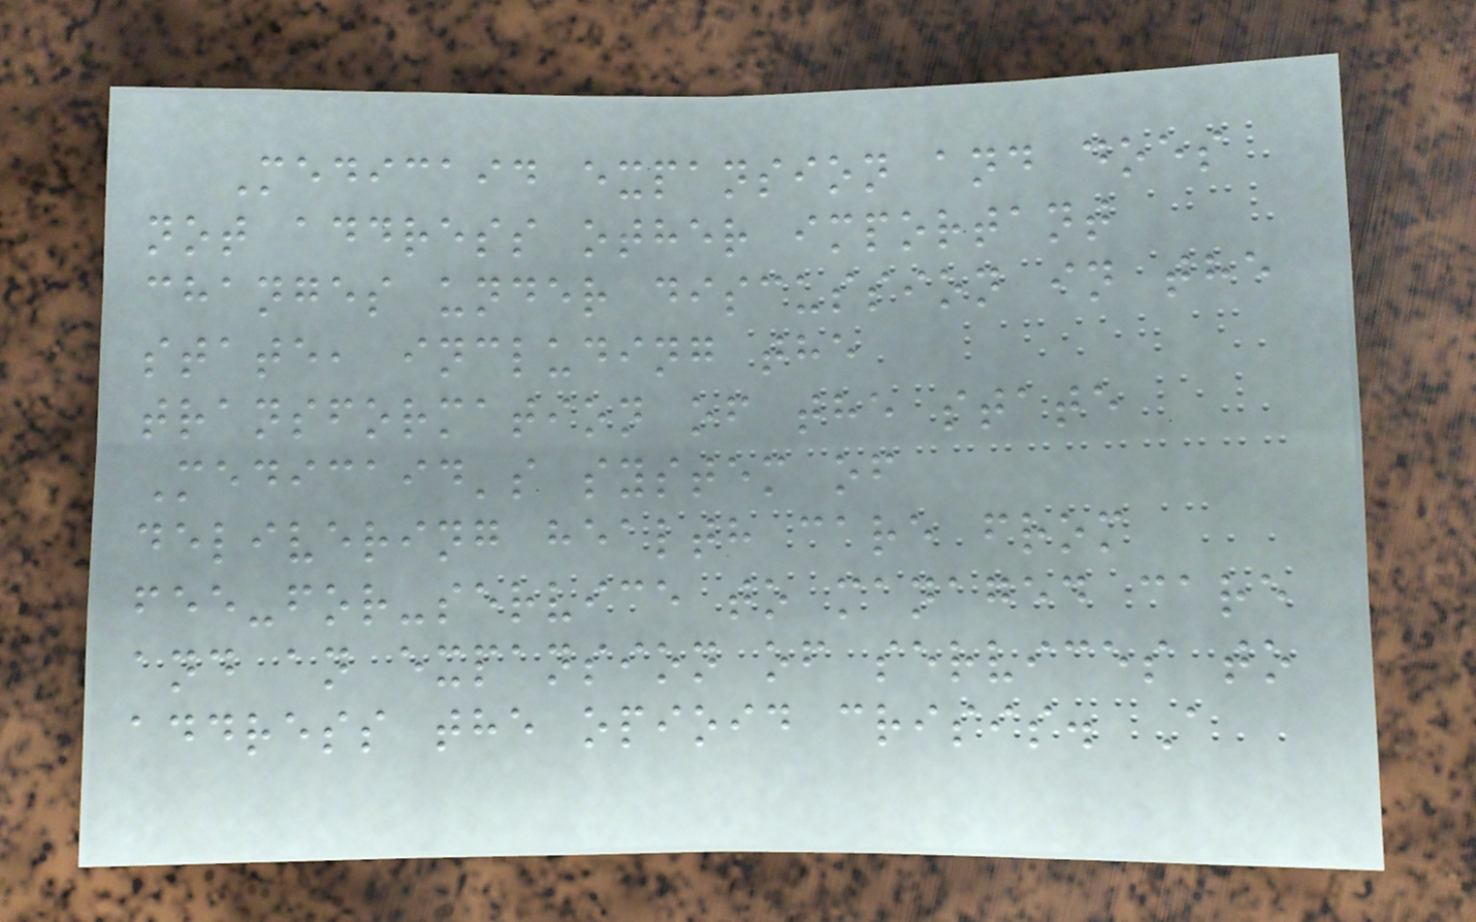Medicaid expansion and does
not address other important
changes under discussion in the
state, including the
transformation of the state
Medicaid's system of
delivering health care from
fee-for-service to managed care
and an expansion of services to
address the opioid crisis. A
